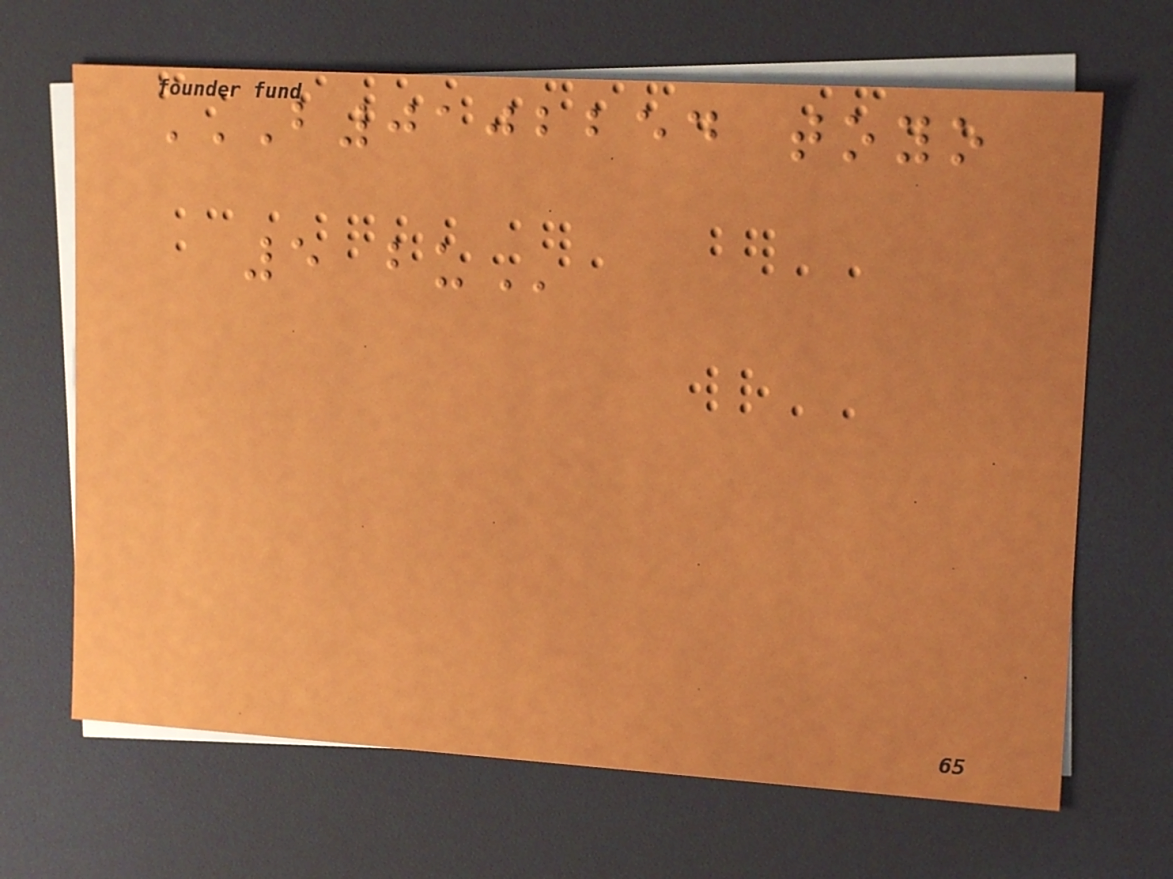B0102254 TOYO
5 BU
